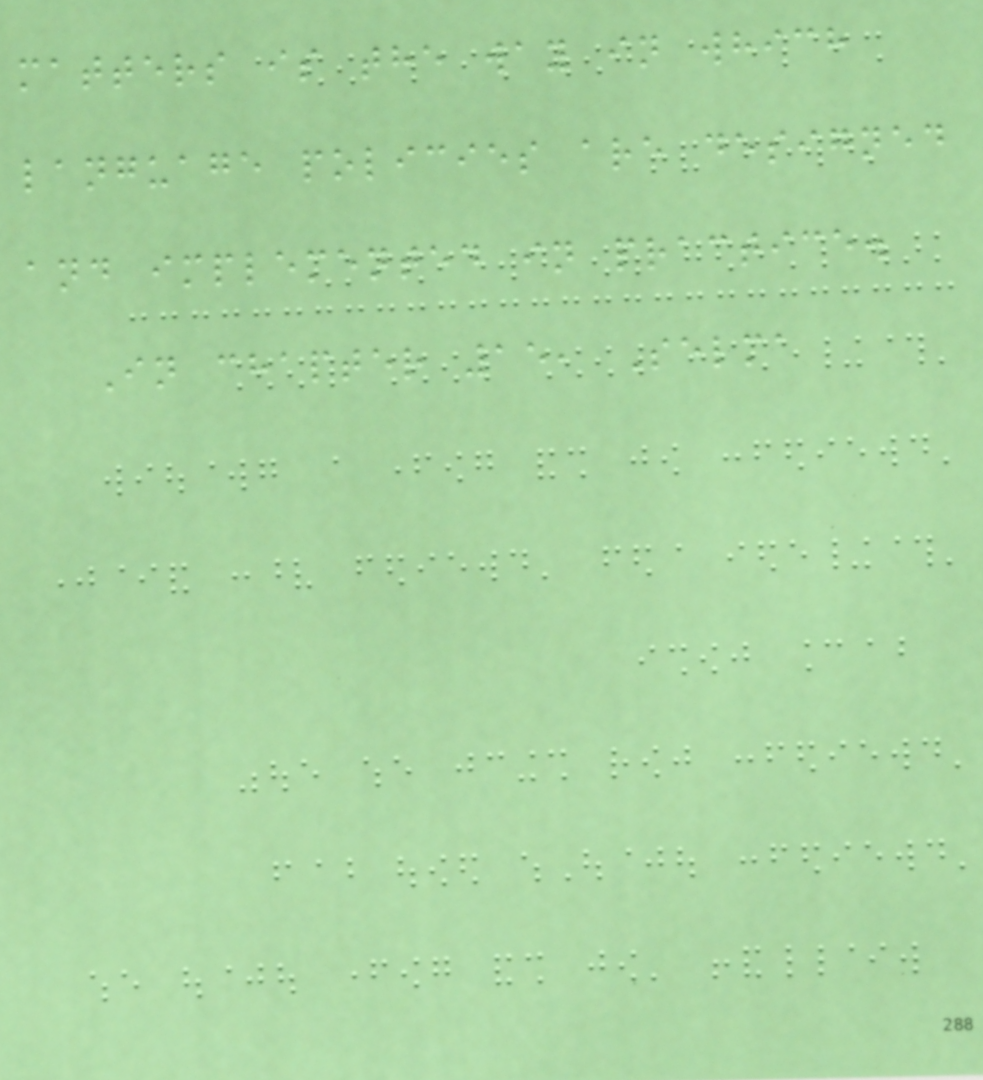matters is the way in which
language policies are designed
and implemented in practice.
In chapter 15, Selma
